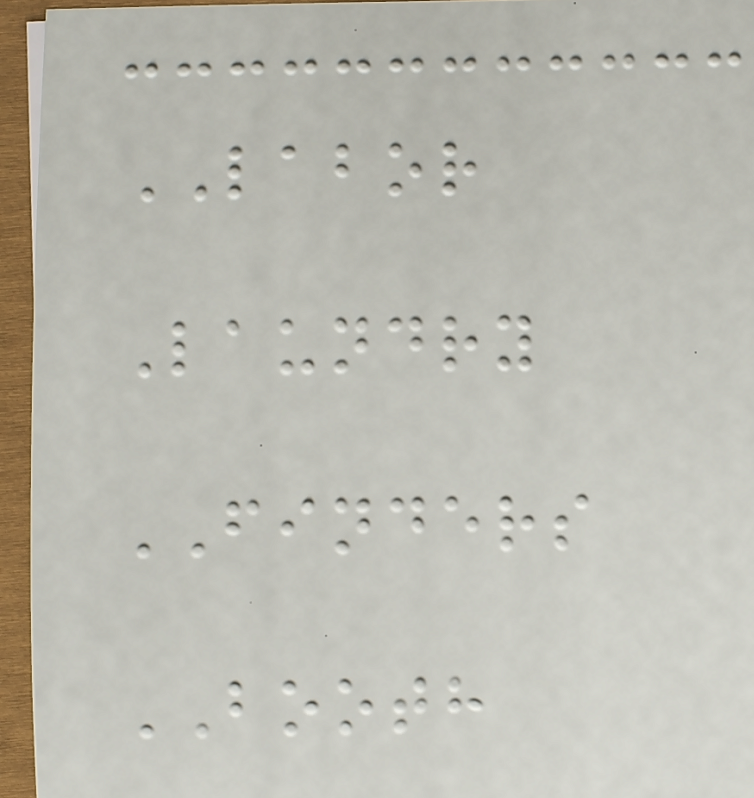LABOR
Laundry
FINDERS
BOOTH
